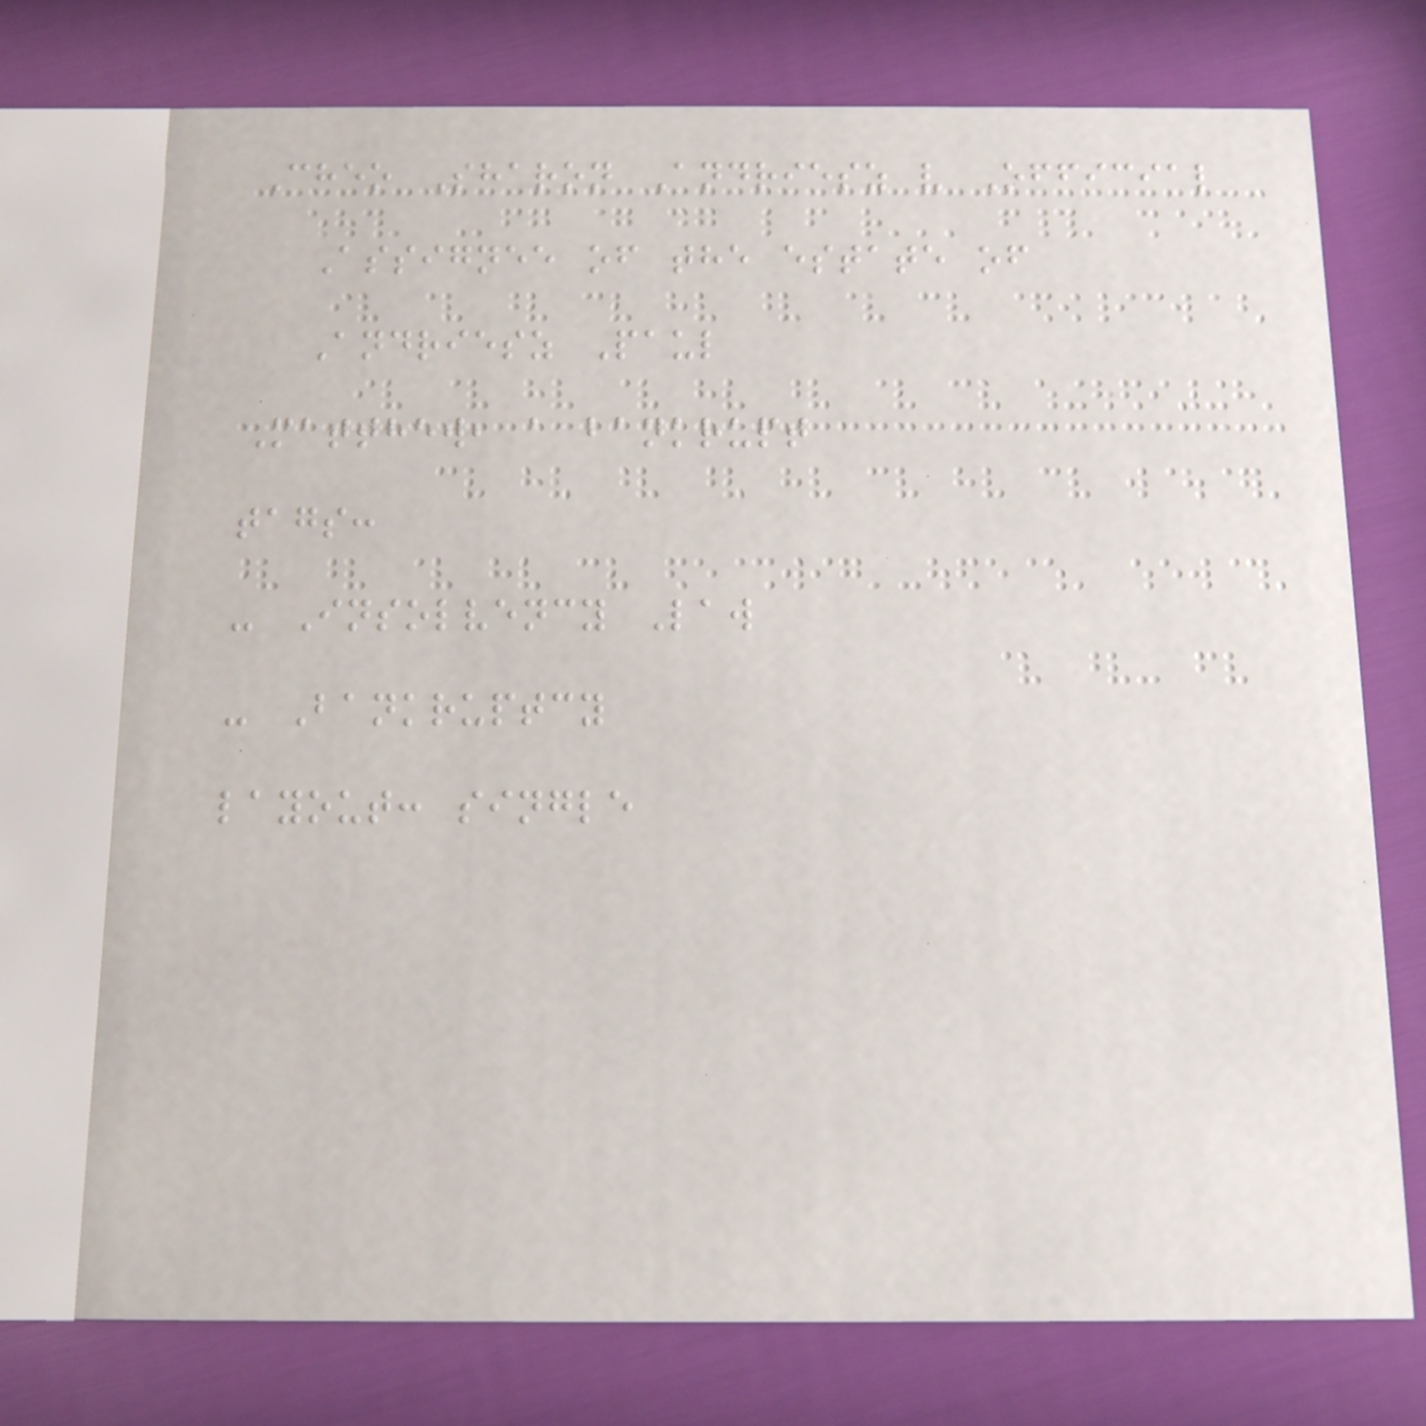Cheo Sharon Andriesz v Official
Assignee of the estate of
Andriesz Paul
Matthew, a bankrupt
tags:
- Insolvency Law
- Bankruptcy
layout: single
